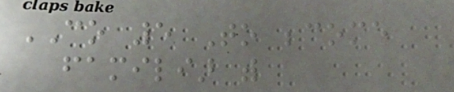CO 5 To become
familiar with
